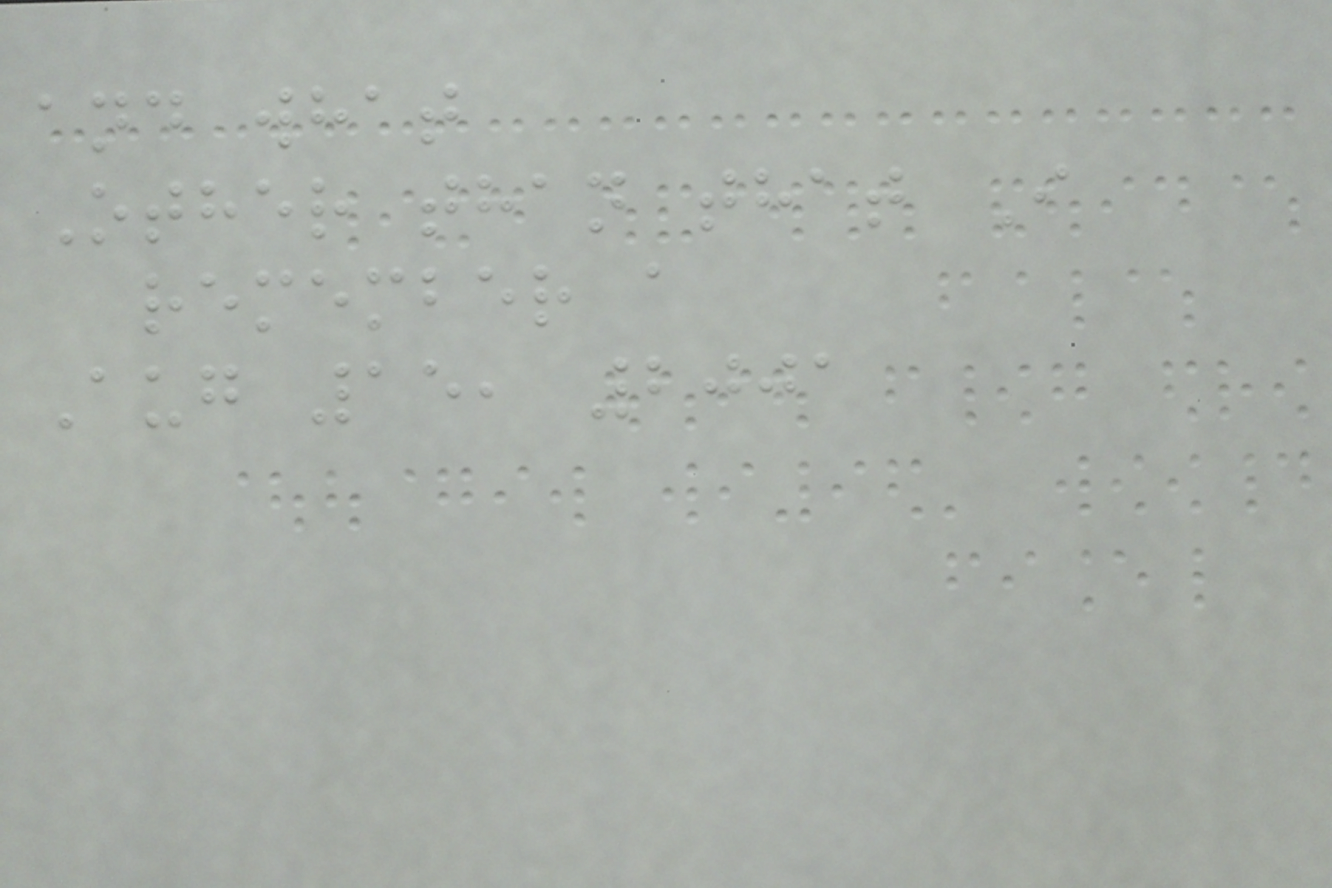and what
Other than that I
remember a
Aug 15, 2001
